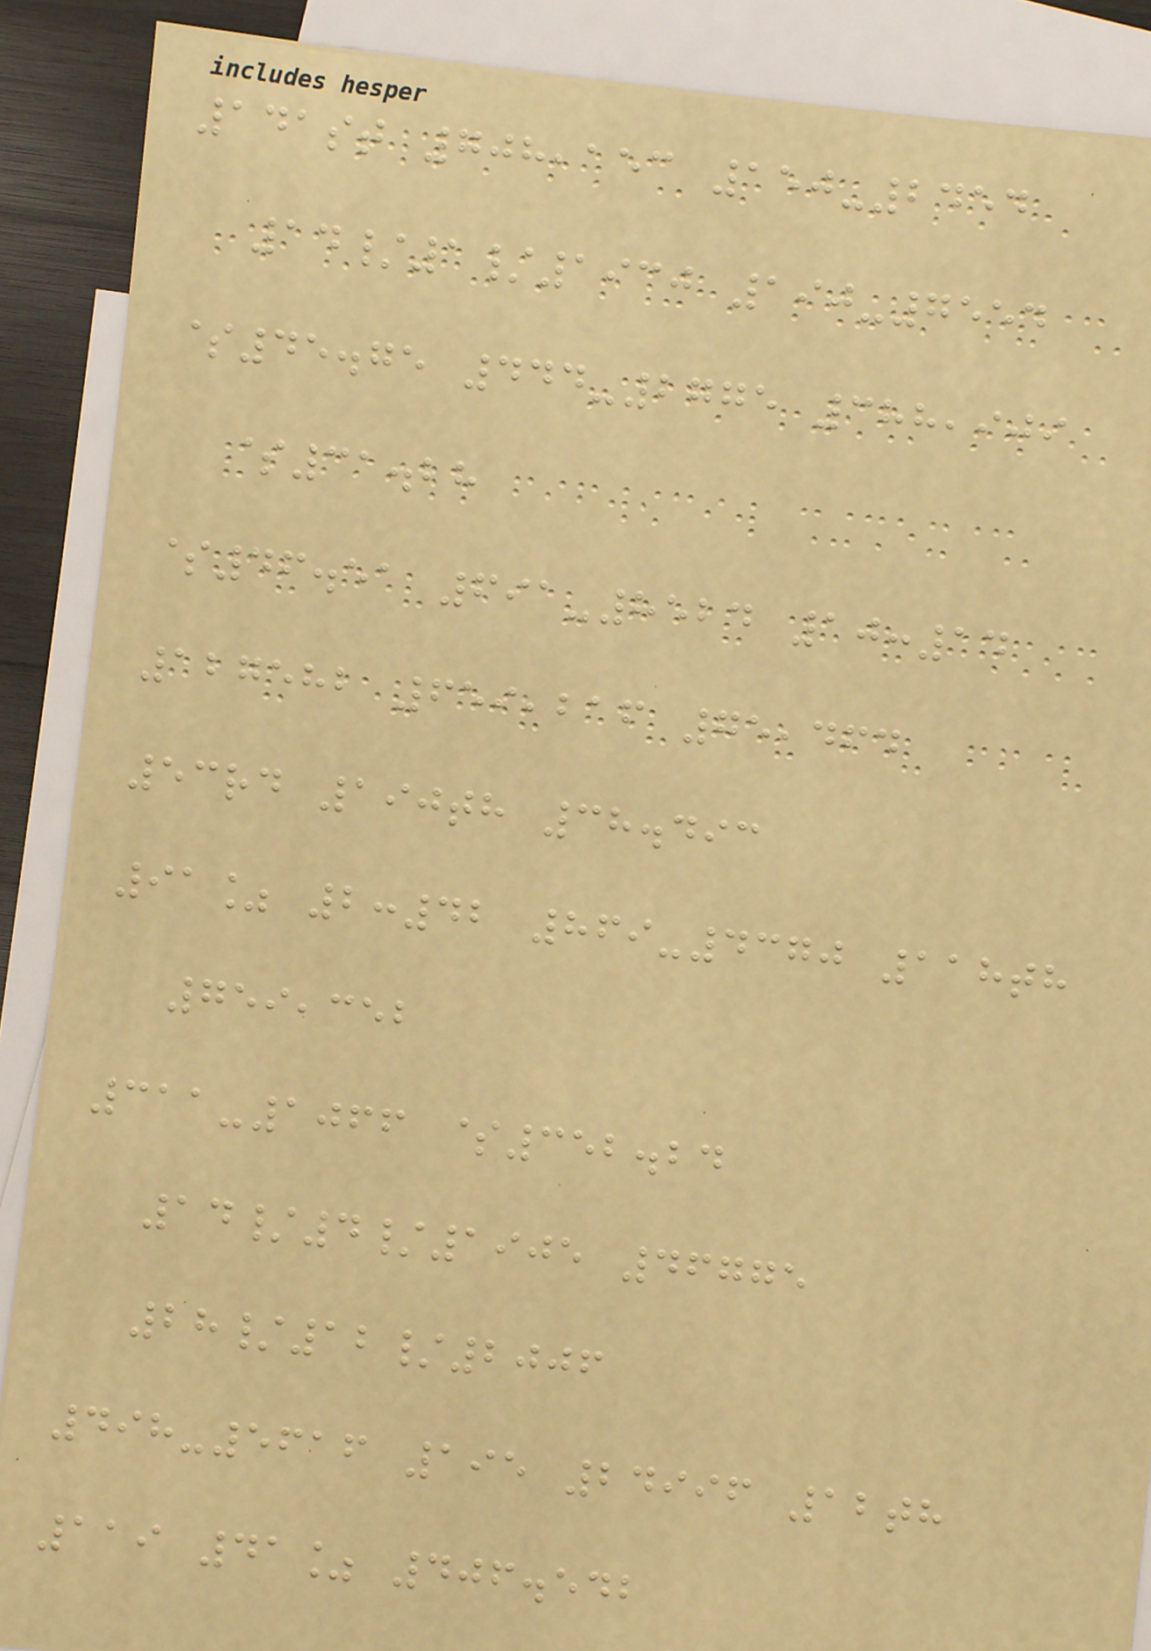141st 708,153 150-2454
14/1/1930 190-7554
$45.75 444-2775 388,909
$31.28
$46.51 691-8524 10:14
127582 659,216 75,464
53rd 190th 38.493
91% 2:42 869-4370 118th
759,352
311-1066 $352.24
14/4/1905 46775
28/12/2006
498-5616 195 24996 12th
119 41% 406.542
